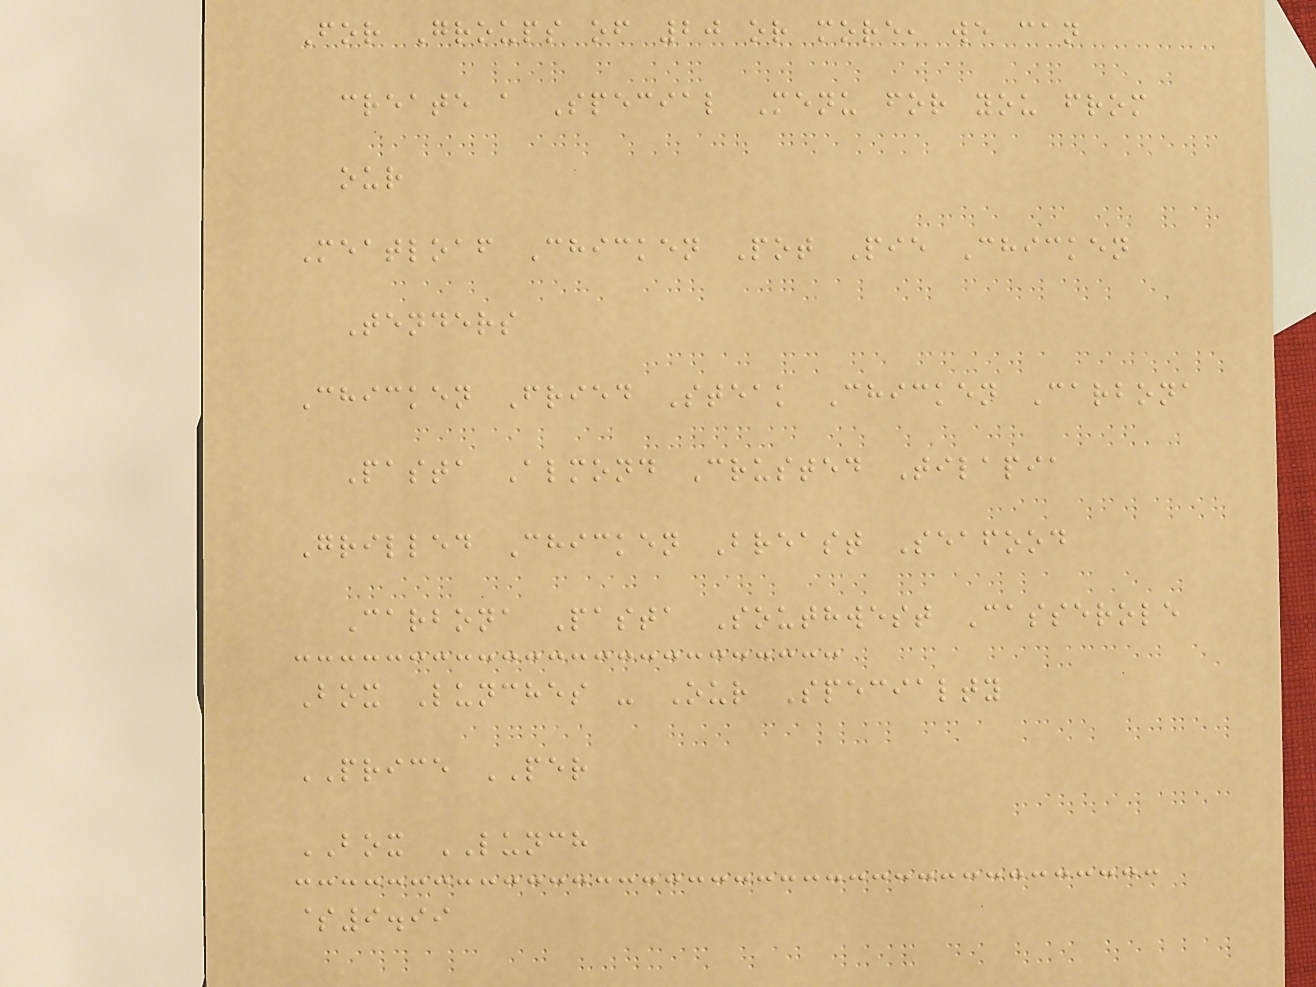For Groups of 20 or more, we can
create a Special Menu for you from
our
Meatloaf Chicken Pot Pie Chicken
Tenders
Chicken Fried Steak Chicken Carbona
Pasta Almond Crusted Tilapia
Grilled Chicken Breast Seafood
Carbona Pasta Southwest Casserole
Box Lunches - Our Specialty
PRICE PER
BOX LUNCH
$9.99
